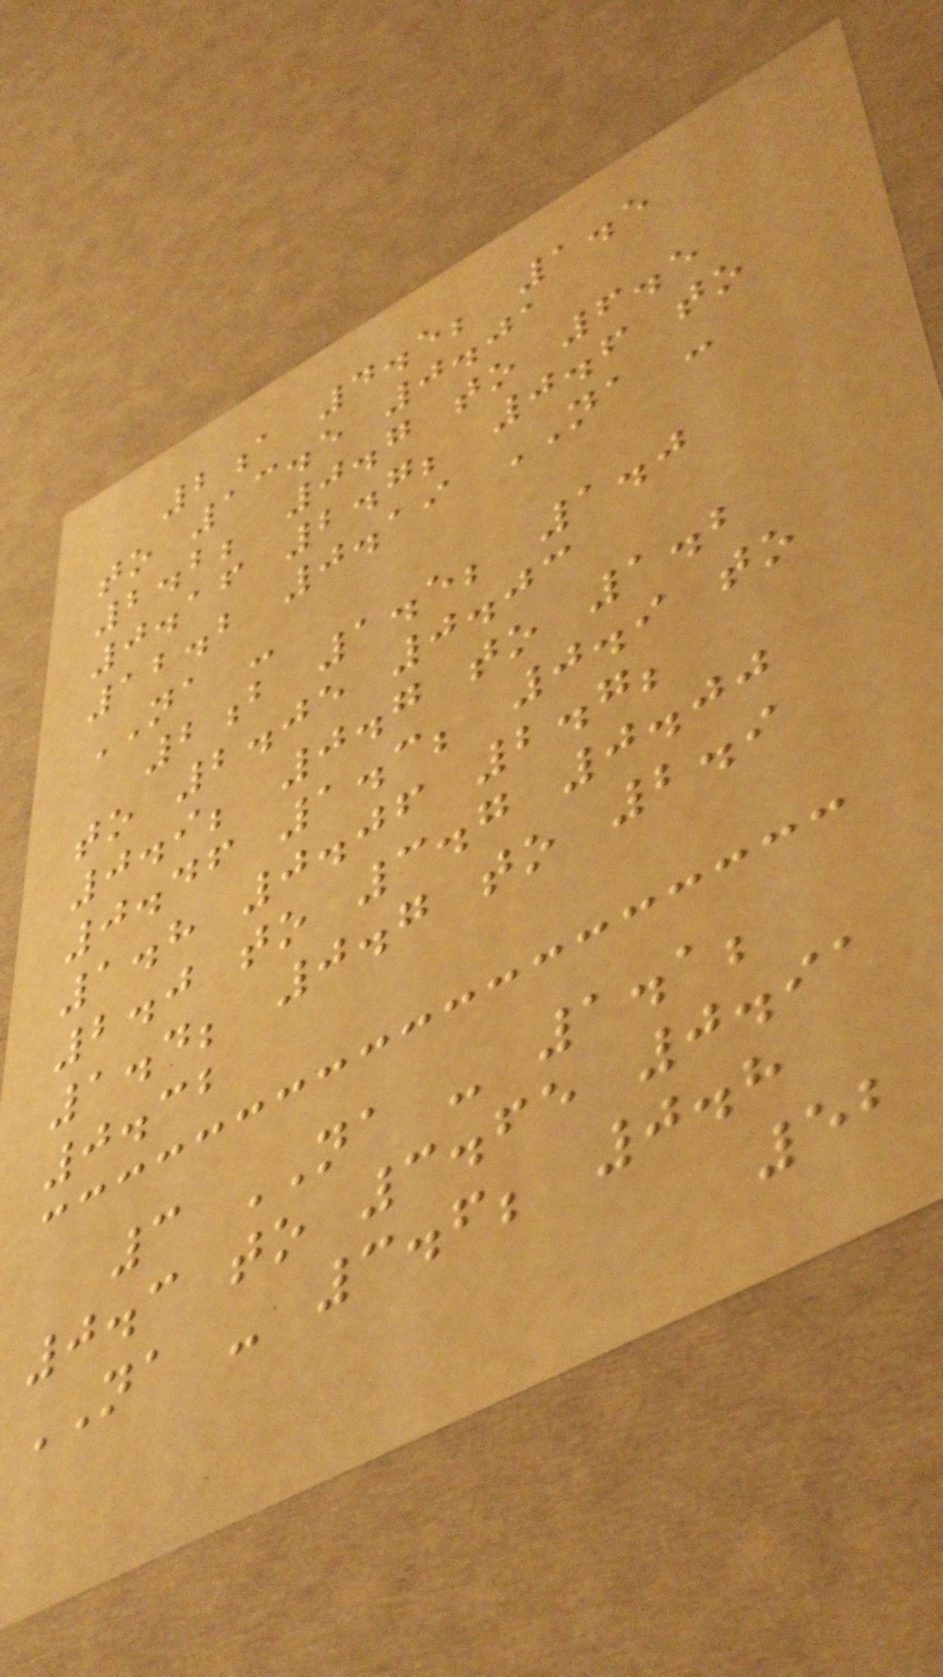2a 4.5; 1.5
to 13.5 0.01
2.2; 0.7 to 6.5
0.16 2.7; 0.6 to
12.2 0.19 NA -
NA -
2b 1.5; 1.0
to 2.05 0.03
0.9; 0.7 to 1.2
0.46 1.3; 0.9 to
1.8 0.06 2.7;
2.0 to 3.7 0.00
1.4; 0.7 to 2.9
0.32
3 NA - 1.1;
0.3 to 3.65 0.91
NA - 3.6; 0.8
52
